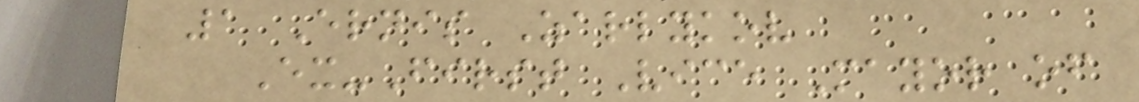1 Ernis Zarlykov
Ex-First Vice Mayor of
